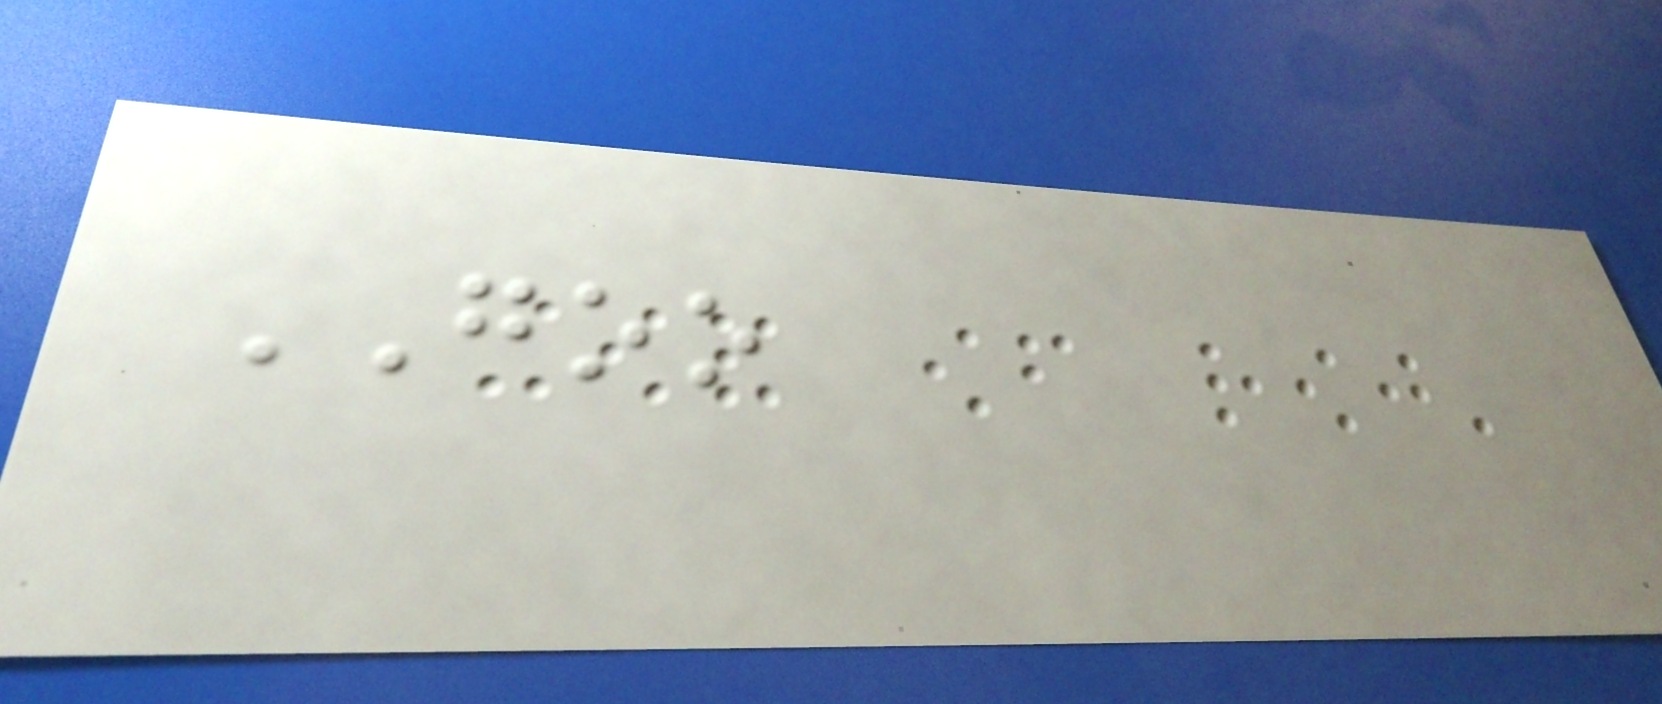GOO
